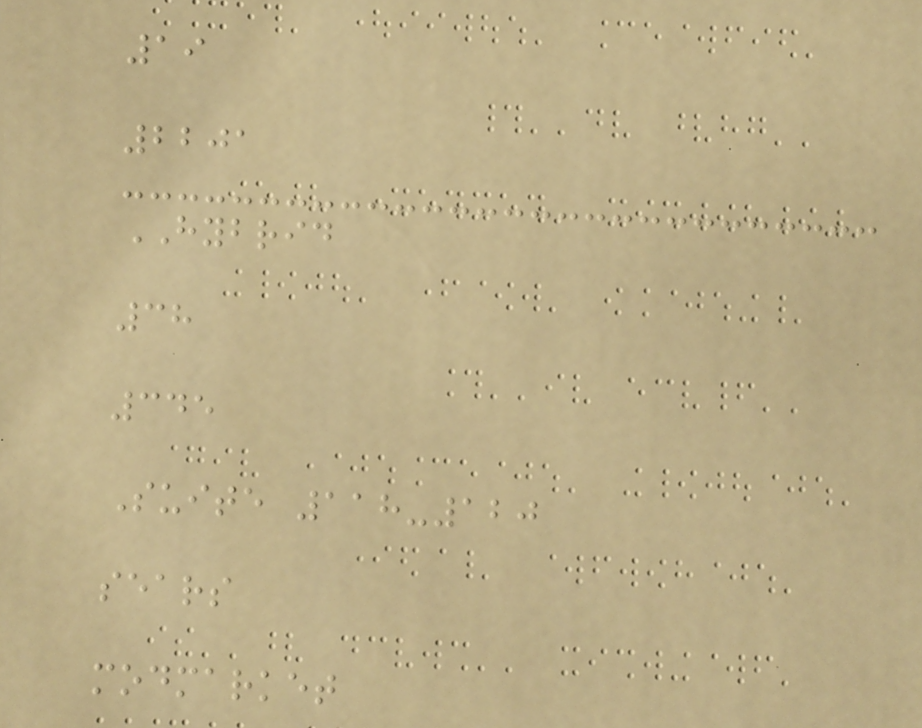19
2201
HYBRID
38
345
Suite 118-120
sears
modmarket
